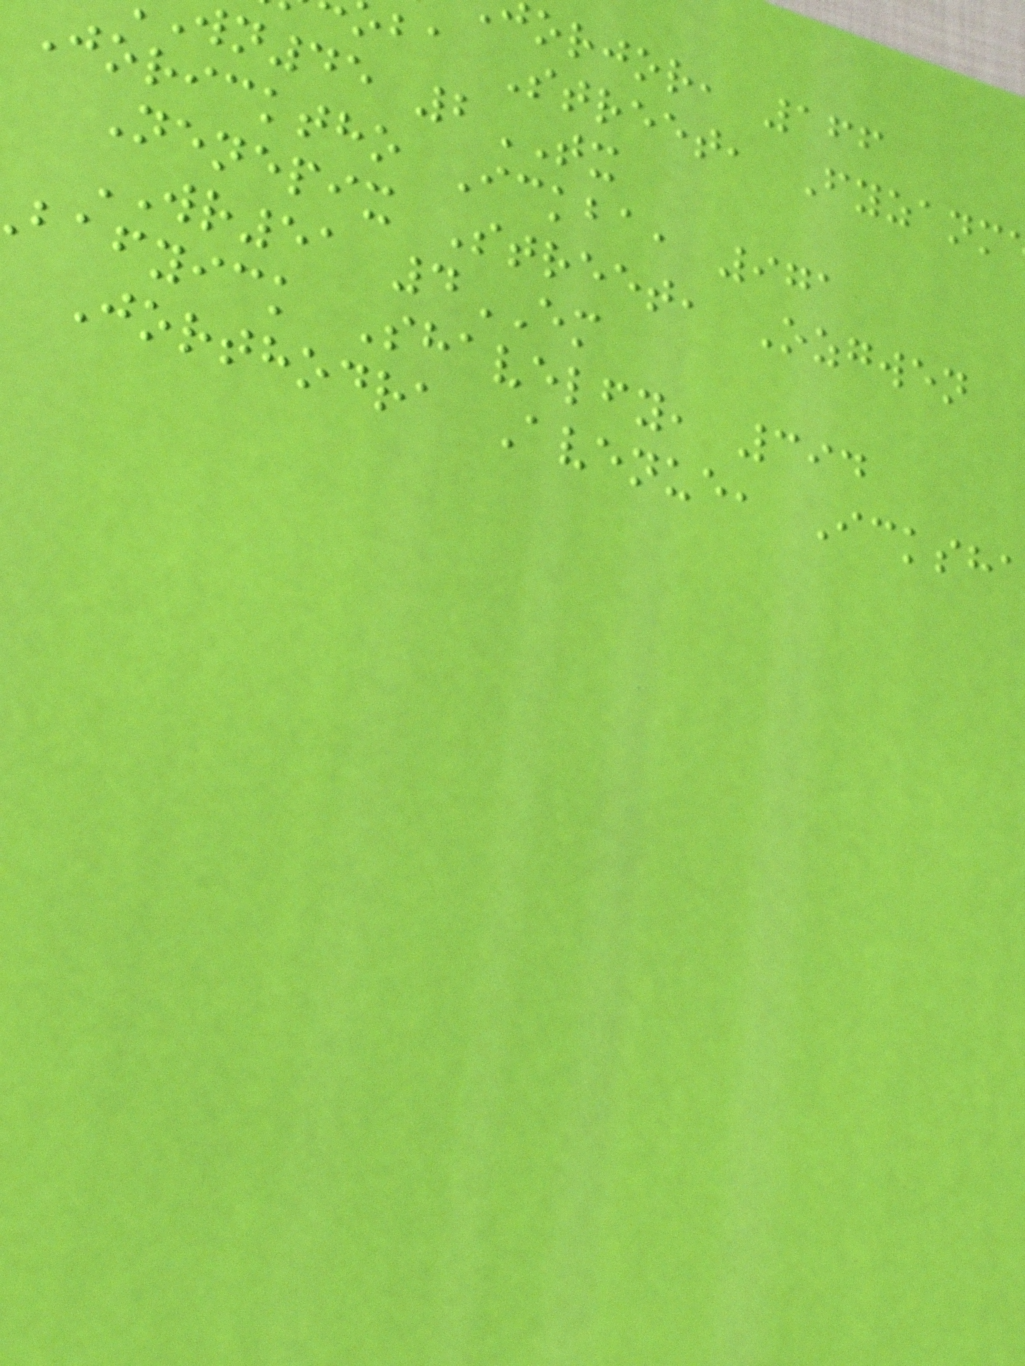orjor, 166
ba Street, Fyzanm
wn45 2TX
Joricktho Ickba, 971
Nenepix Street, Ozgwen
WR51 4EM
bafyick Shavelfy, 394
Jorthodra Avenue, Icksha
